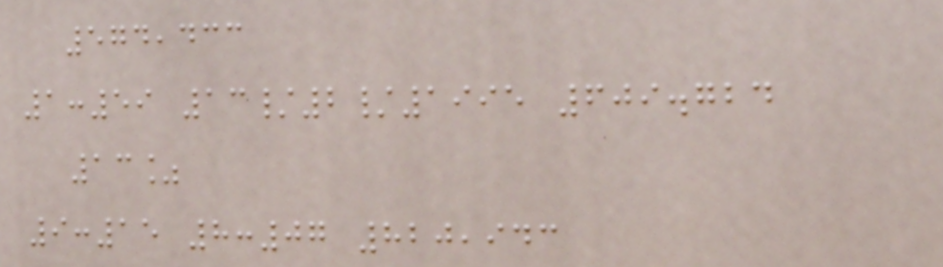574,433
1:59 13/2/1995 609.724
13%
9:15 8:07 820,943
